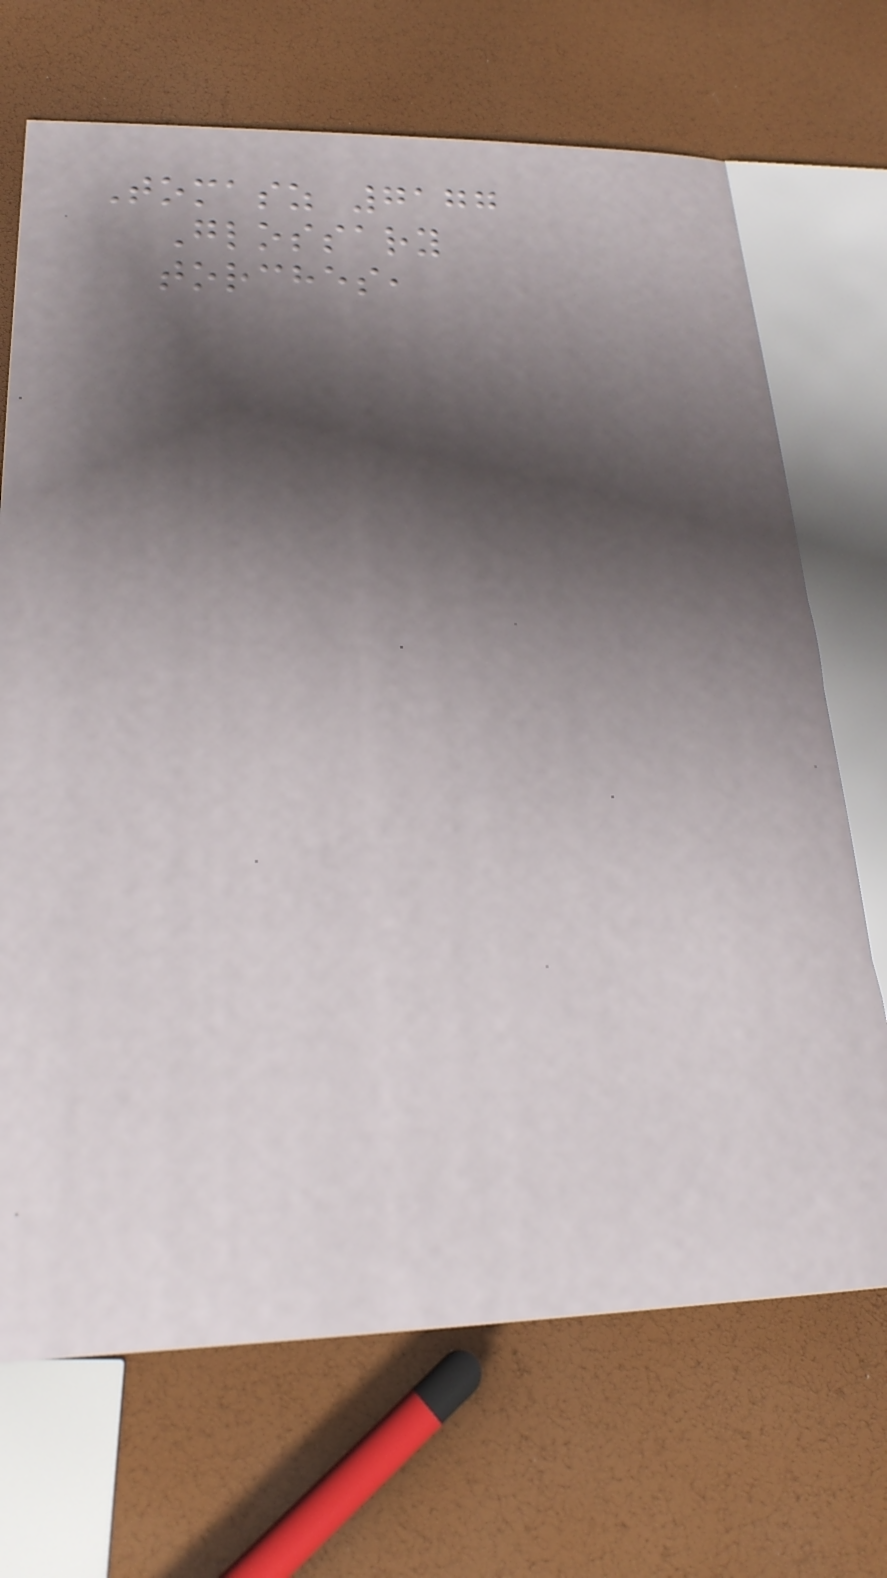Tomasz 7177
Glossary
torches,
